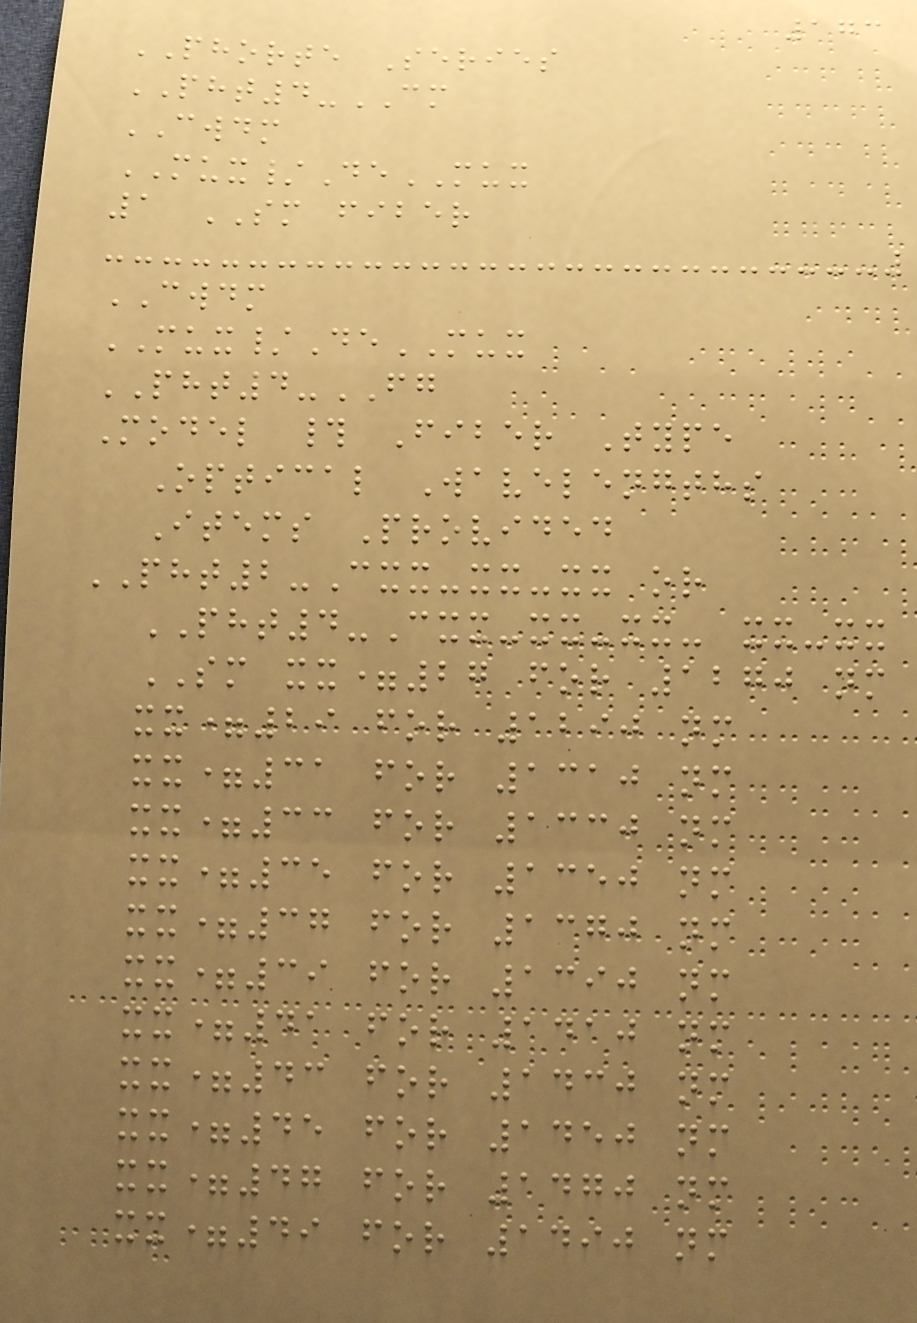173
PHORTE Series
PHT4-CM
CWDM
MUX/DeMUX
1 SM fiber
CWDM
MUX/DeMUX
PHT4-FG
Model # Fiber Type
Optical Wavelengths
Items Provided
PHT2-Cxx-xx-xx or
PHT4-Cxx-xx-xx- xx-xx
SM xx=27 for 1270 nm
xx=29 for 1290 nm
xx=31 for 1310 nm
xx=33 for 1330 nm
xx=35 for 1350 nm
xx=37 for 1370 nm
xx=39 for 1390 nm
xx=41 for 1410 nm
xx=43 for 1430 nm
xx=45 for 1450 nm
xx=47 for 1470 nm
xx=49 for 1490 nm
